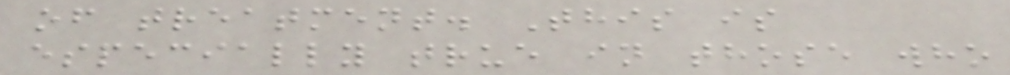of treatment. This is
especially true in those who
